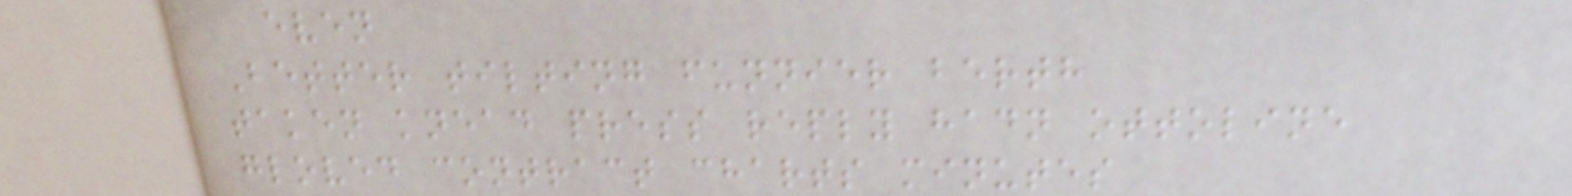even
Better tilting funnier berth
taken knead press reply hadn ottoline
gloved contract charts minutes
